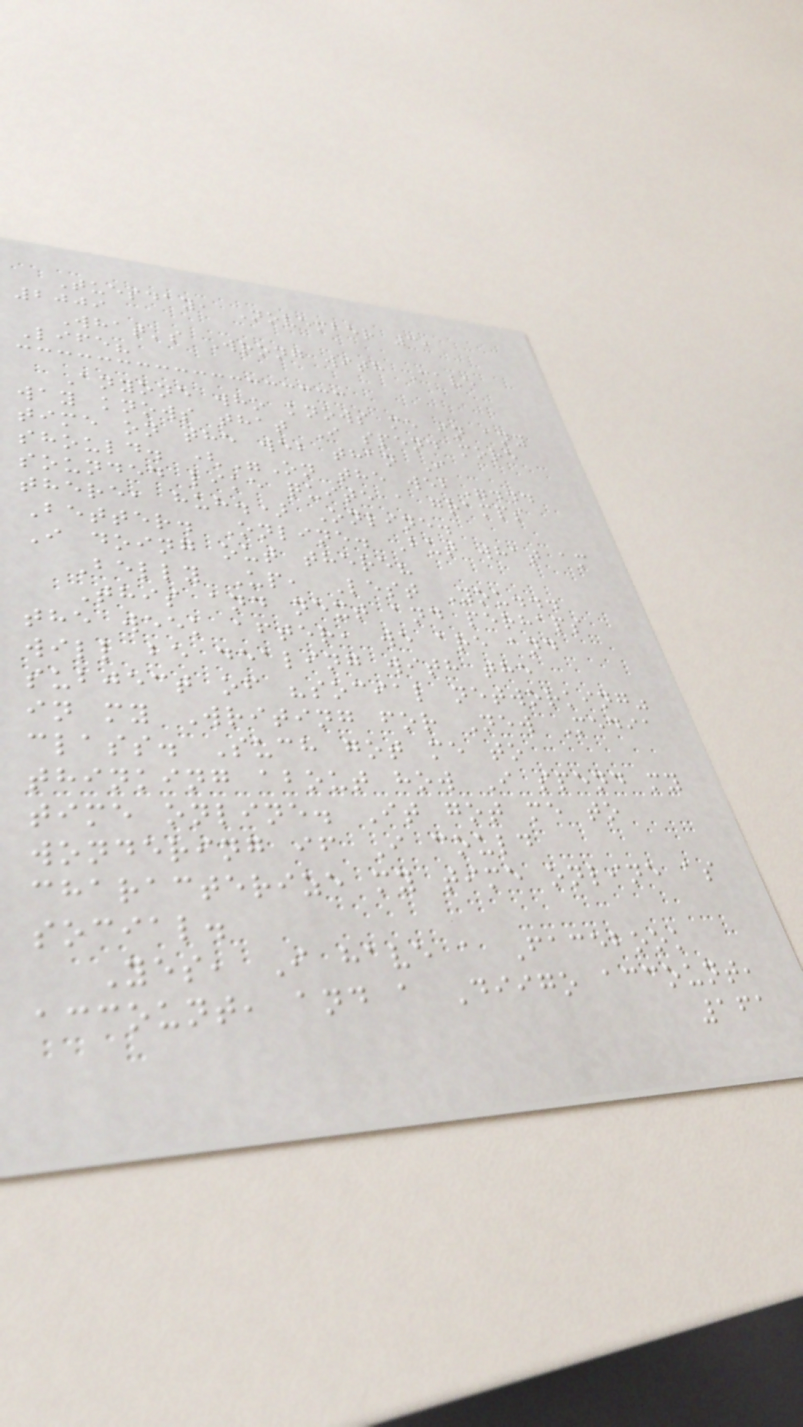Tuesday, November 3,
2009
What's Wrong with Cave
Life?
Anyone who knows me in any
way knows that I spend more
time on the web than I
should. ("On the web"...
sounded like quite a gramps
there, huh.) Online.
Better. Online. But what am
I doing out there?
Belly Up, Lest You...
This and next and perhaps
the week after, we are and
will be dealing with the
subject of "social networking"
in my Writing for New Media
class. Such got me to
thinking about how I spend my
time online. It got me to
wondering if I could
characterize my time online as
social.
Yes, I have a Facebook
account, and a Diigo account,
161
